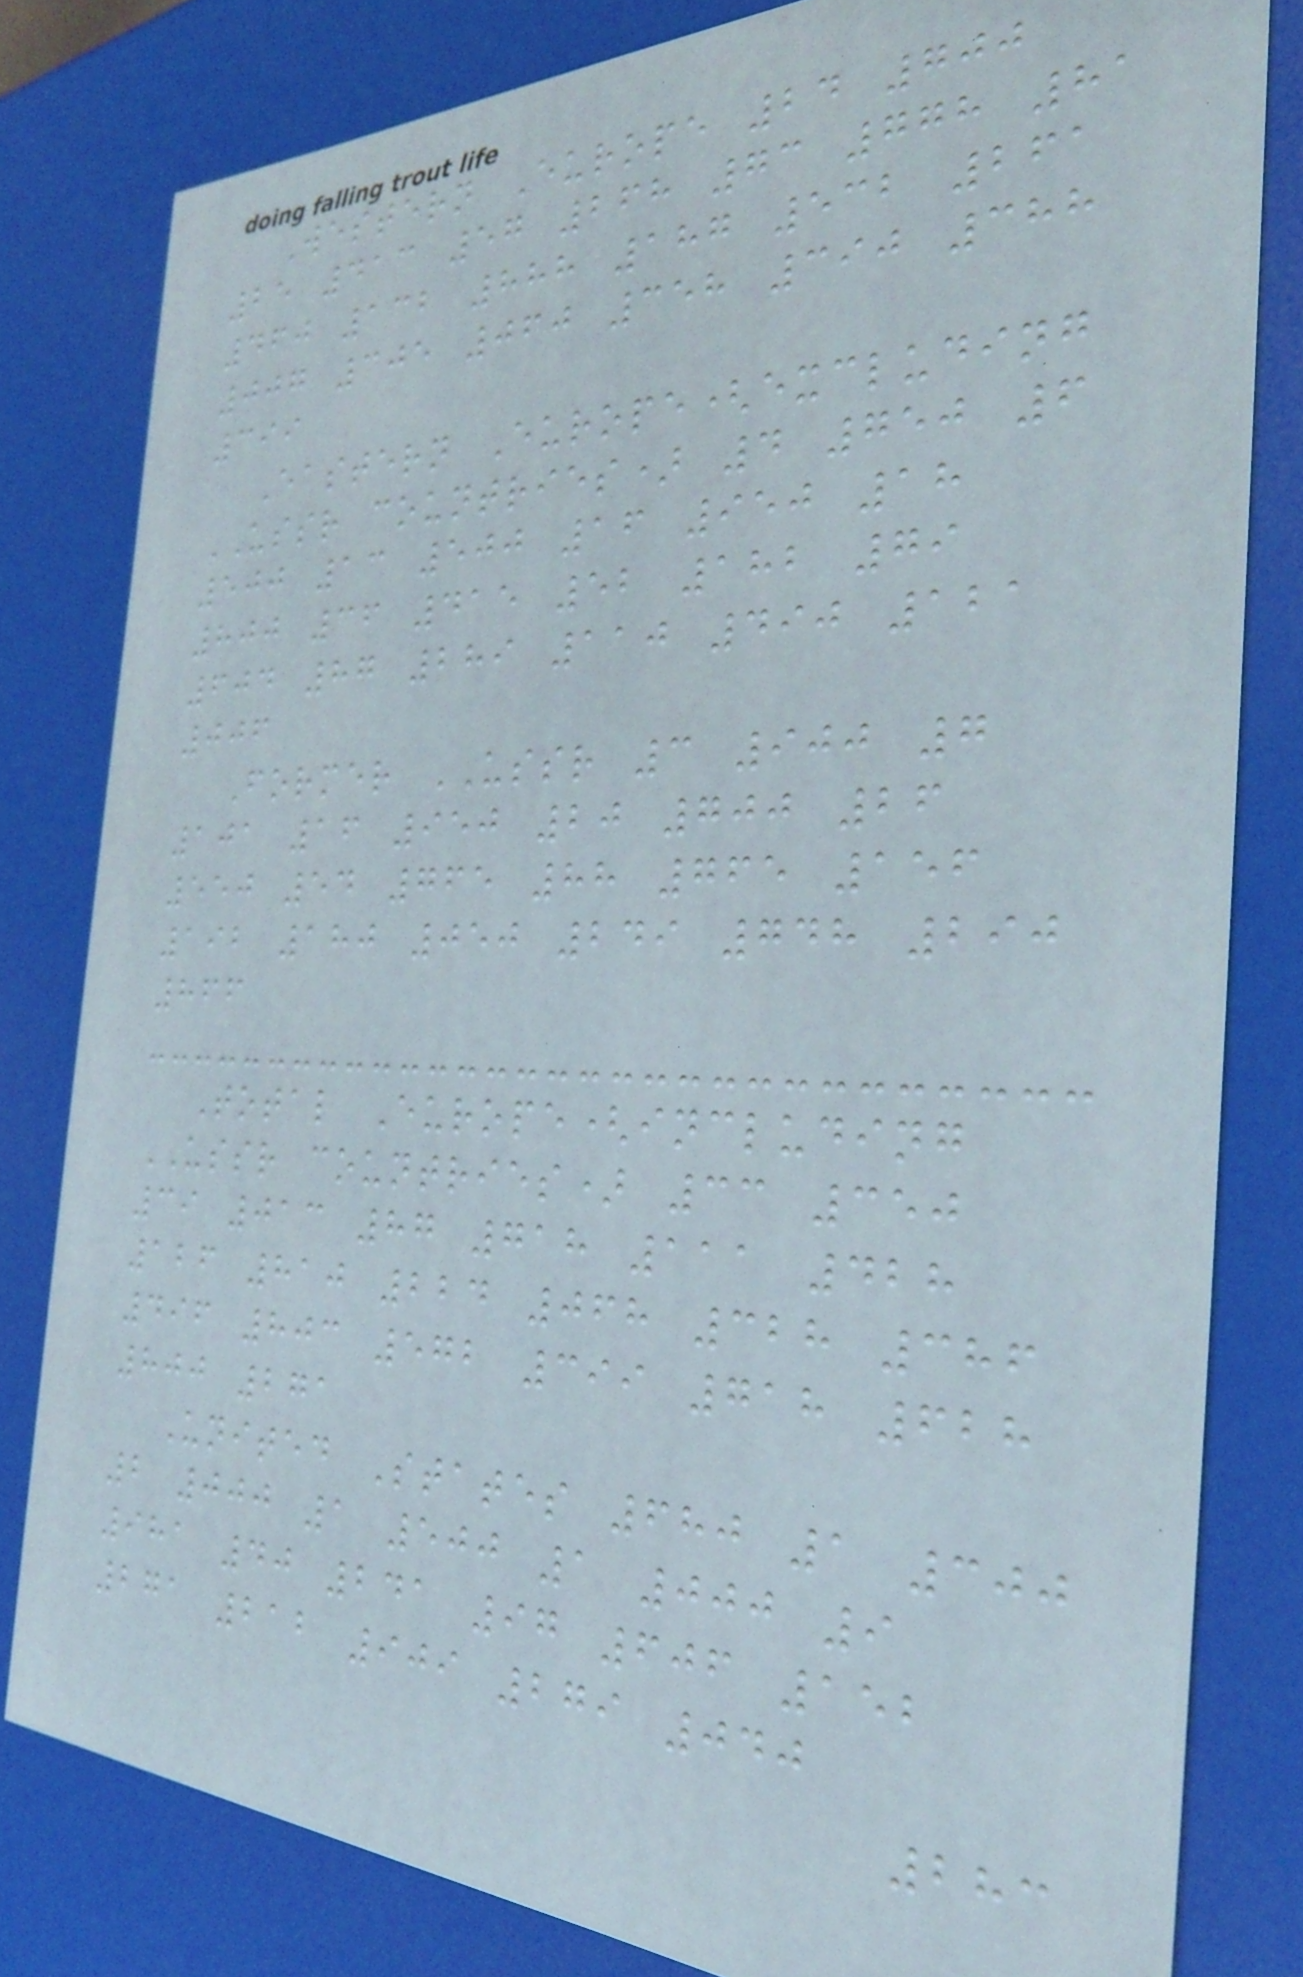Western Europe 24 700
25 413 57 268 73 778 81
460 132 888 187 532 261
007 305 060 358 390 388
399
Eastern Europe(excluding
USSR countries) 4 750 6
500 13 500 16 950 18
800 36 415 52 182 79
604 87 289 110 490 121
006
Former USSR 3 900 7
101 16 950 20 700 26
550 54 765 88 765 156
192 180 050 249 748 290
866
Total Europe(including
USSR countries) 33 350
39 013 87 718 111 428
126 810 224 068 328 386
496 803 572 399 718 628
800 271
United States 680 1 300
2 000 1 500 1 000 9
981 40 241 97 606 152
271 212 909 279 040
283
